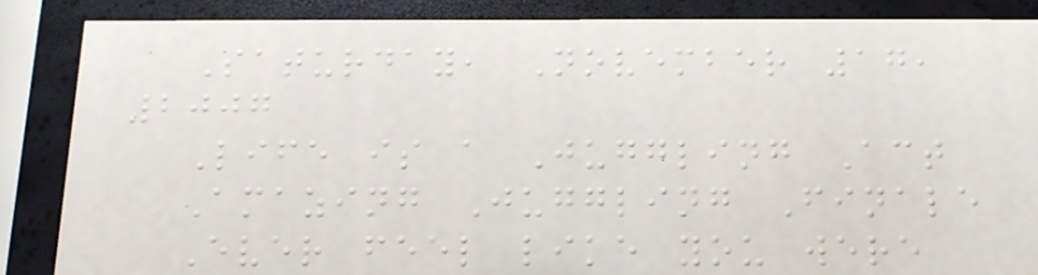Saturday, November 17,
2007
Life is a Juggling Act
Amazing Juggling Finale
Ever feel like you were
